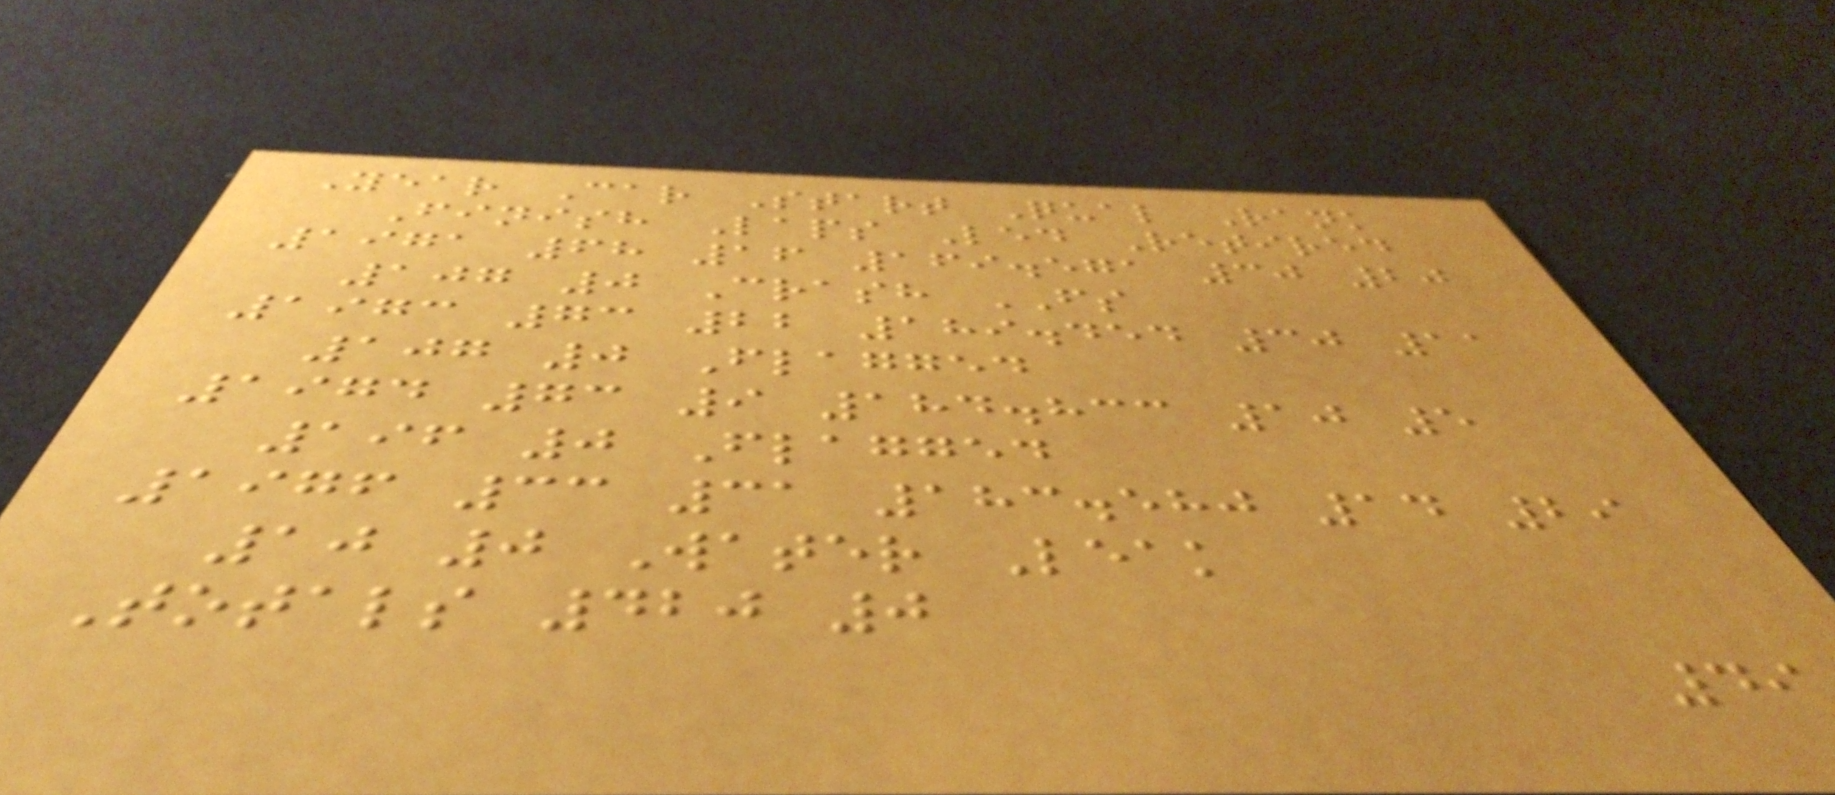Year Car Start Qual Rank
Finish Laps Led Retired
1971 68 16 169.571 30 20
107 0 Crash FS
1973 73 22 189.454 30 11
107 0 Flagged
1974 73 9 184.833 10 5
196 0 Flagged
1976 33 31 183.580 14 29
10 0 Water Leak
Totals 420 0
49
